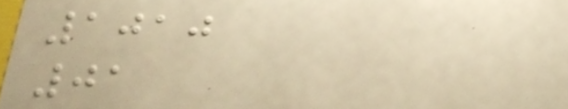1010
01
